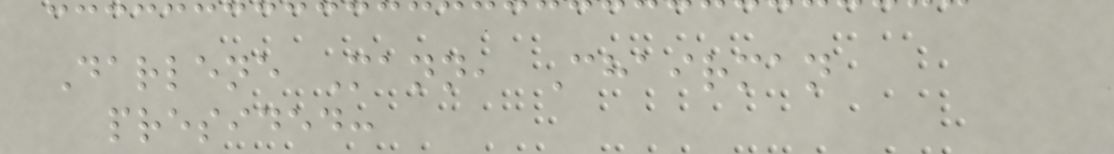Darlene Mann, Chairman
presided:
